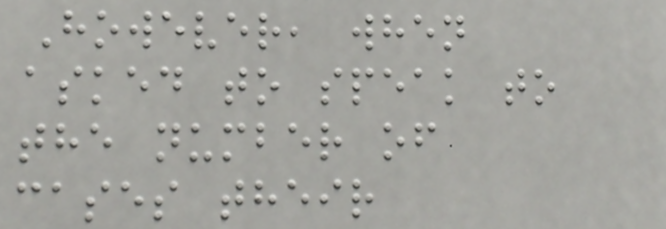However, when
asked to speak to
the number of
cases their
